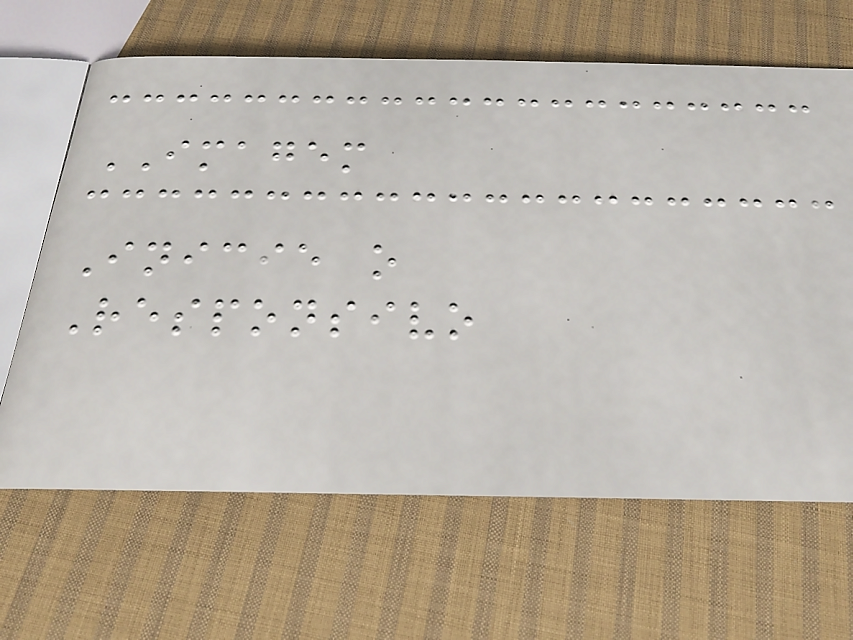IMAGEM
Inicie o
Responsivo
